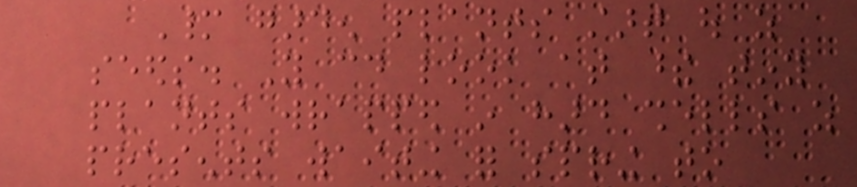Many garden plants start out as
seeds. You could look at these tiny
plants wrapped in hard shells as
presents waiting for spring to
